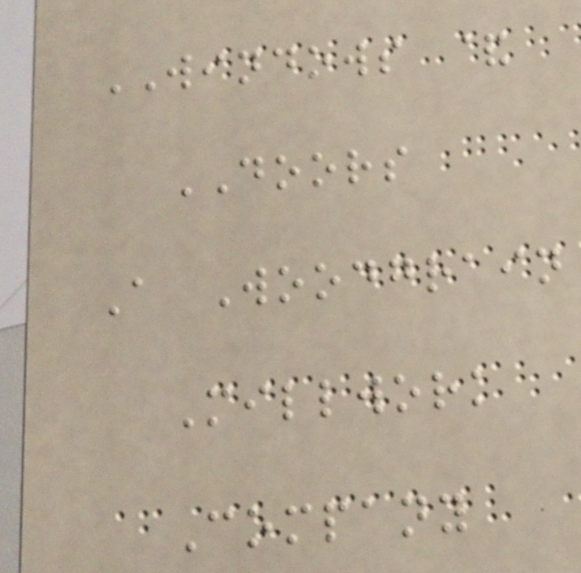WINDOWS &
DOORS
A Woodgrain
Millwork
Company
